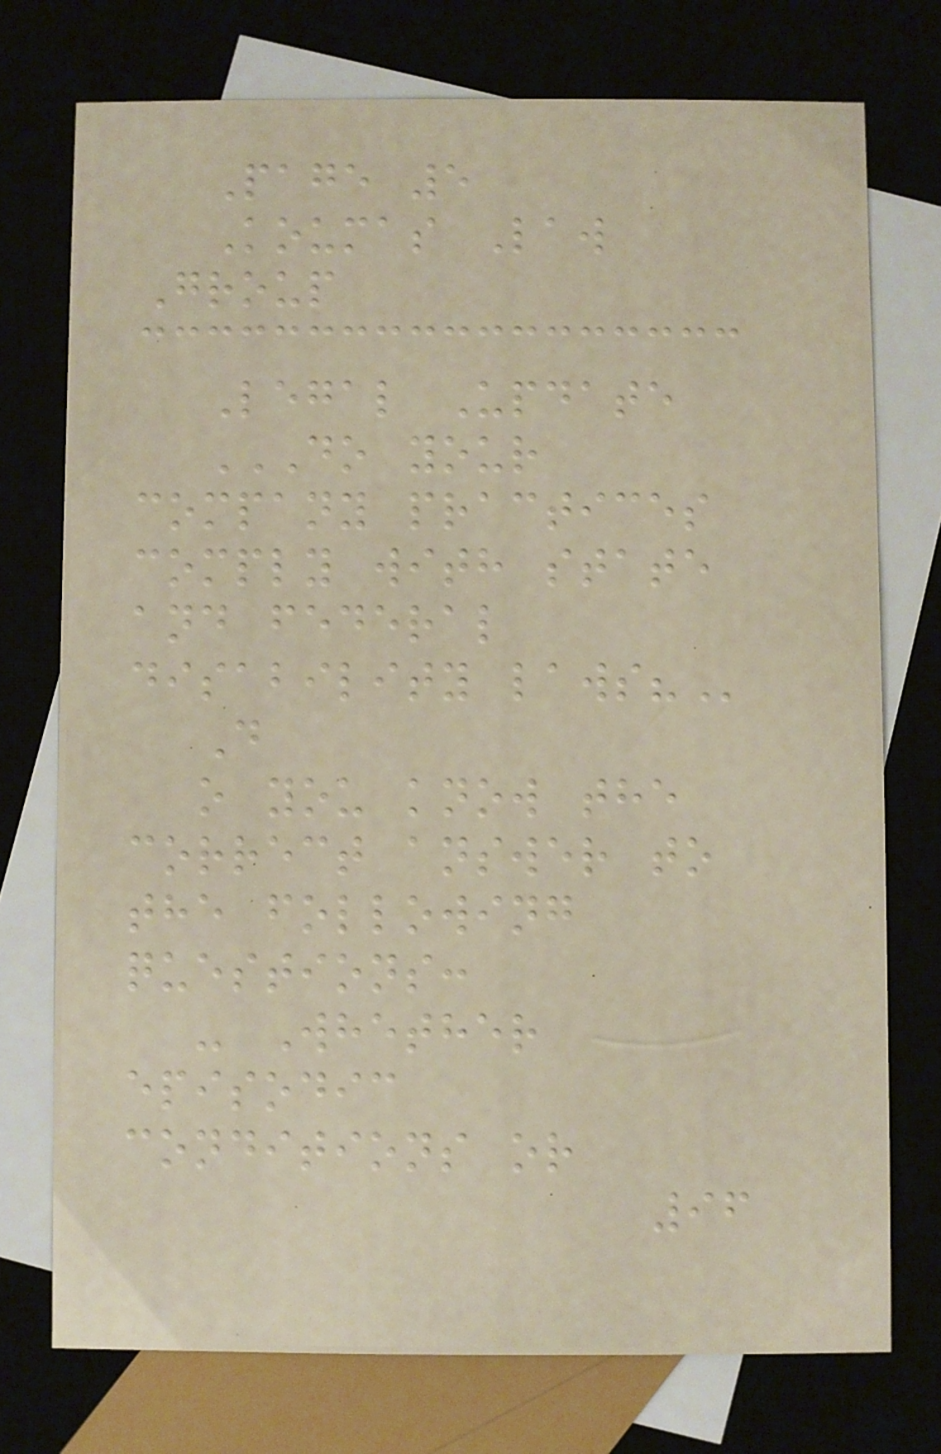Page 5
Koumas Law
Group
Legal Update
DO YOUR
COMPANY PRACTICES
COMPLY WITH STATE
AND FEDERAL
DISABILITY LAWS?
D
o you know the
correct answer to
the following
questions:
- Whether
episodic
conditions or
96
